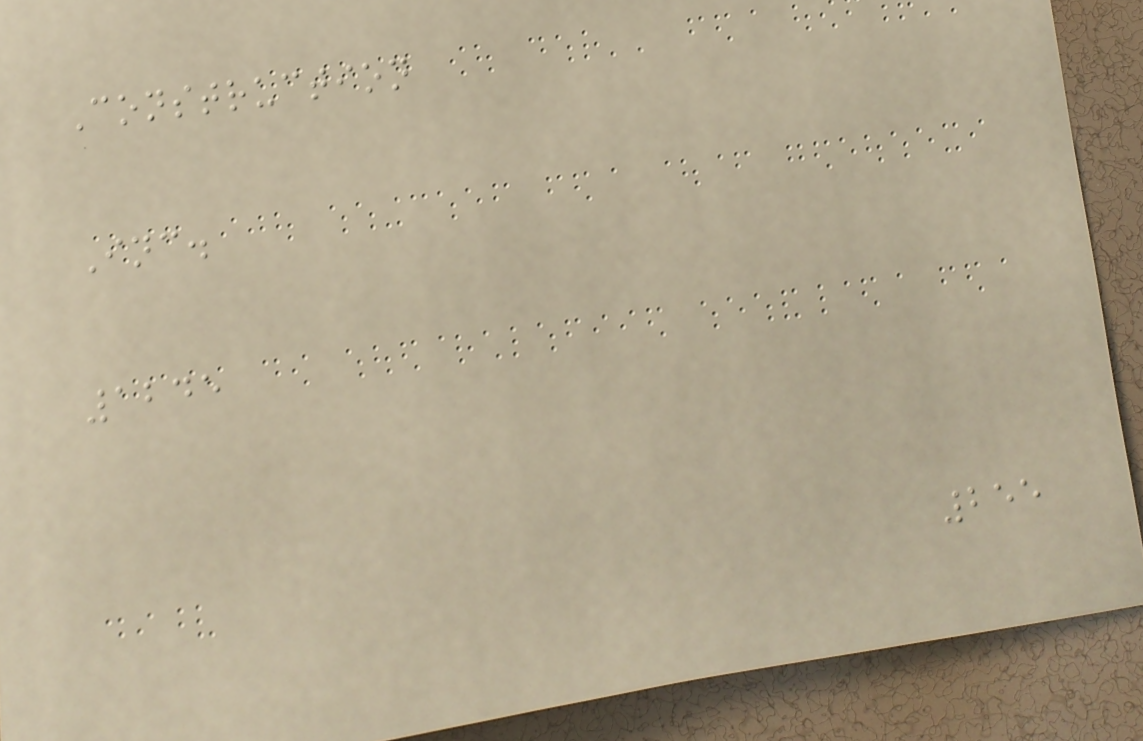Construction
Inc.
1245
255
